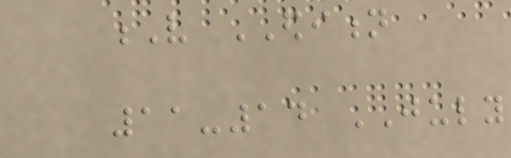V EDITION
11-14 JULY
